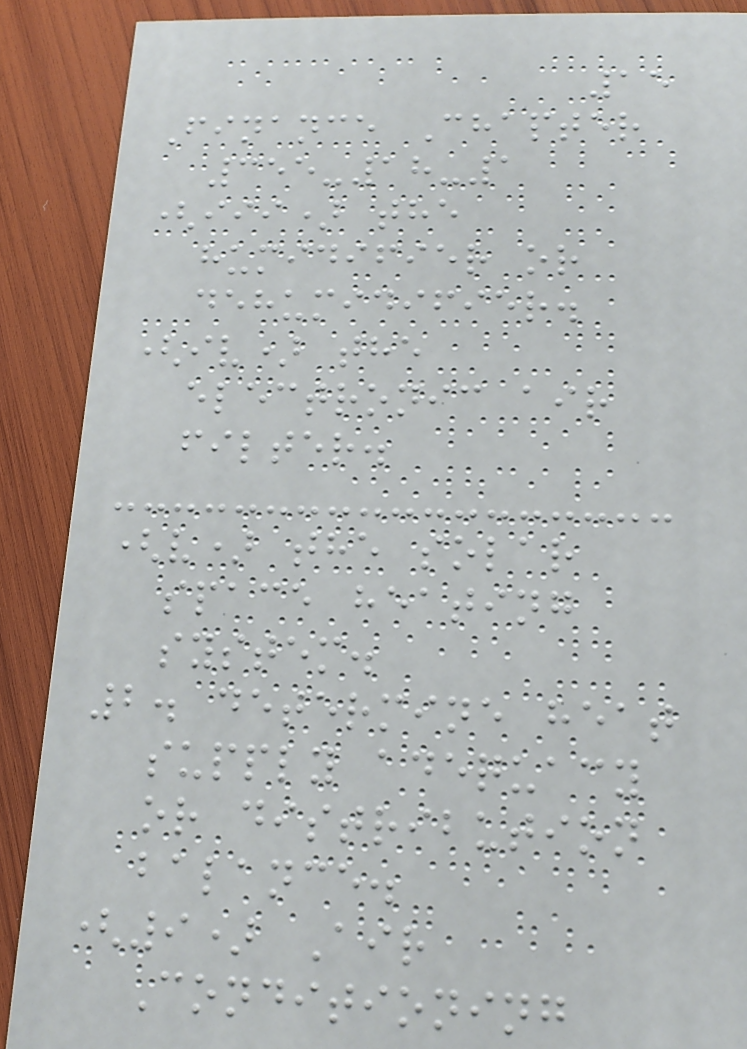15
Finance Chapter
355-18-1
(iii) the
humidifier or
dehumidifier.
(iv) the
electronic air
filter.
(v) the solar
space heating
system.
2. determine heat
supply adequacy
or distribution
balance.
(9) Air
Conditioning
